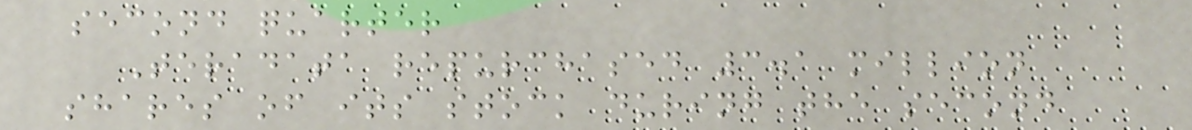second quarter
Teradata repurchased 3.1 million
shares of its stock during the second
